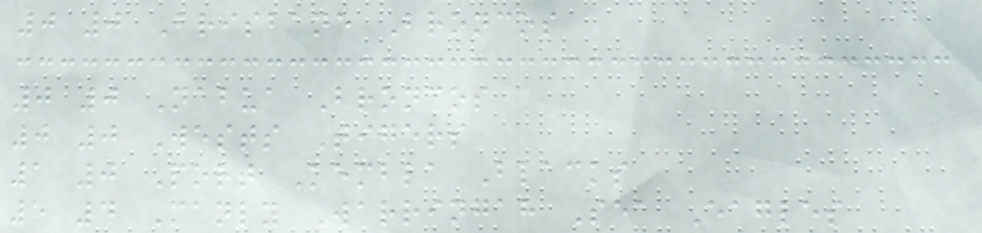0 0 Brisbane Broncos
0 0 Nabua Broncos
0 0 Wests Tigers
1 0 Port Kembla Blacks
5 4 Manly Warringah Sea Eagles
